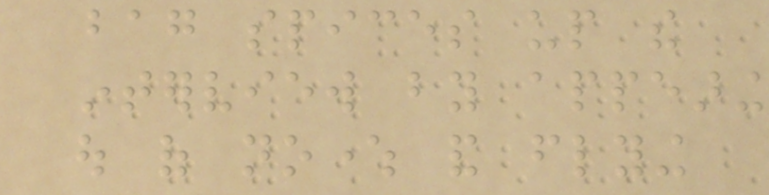bag spices up the
interview by appearing
out of nowhere and flying
